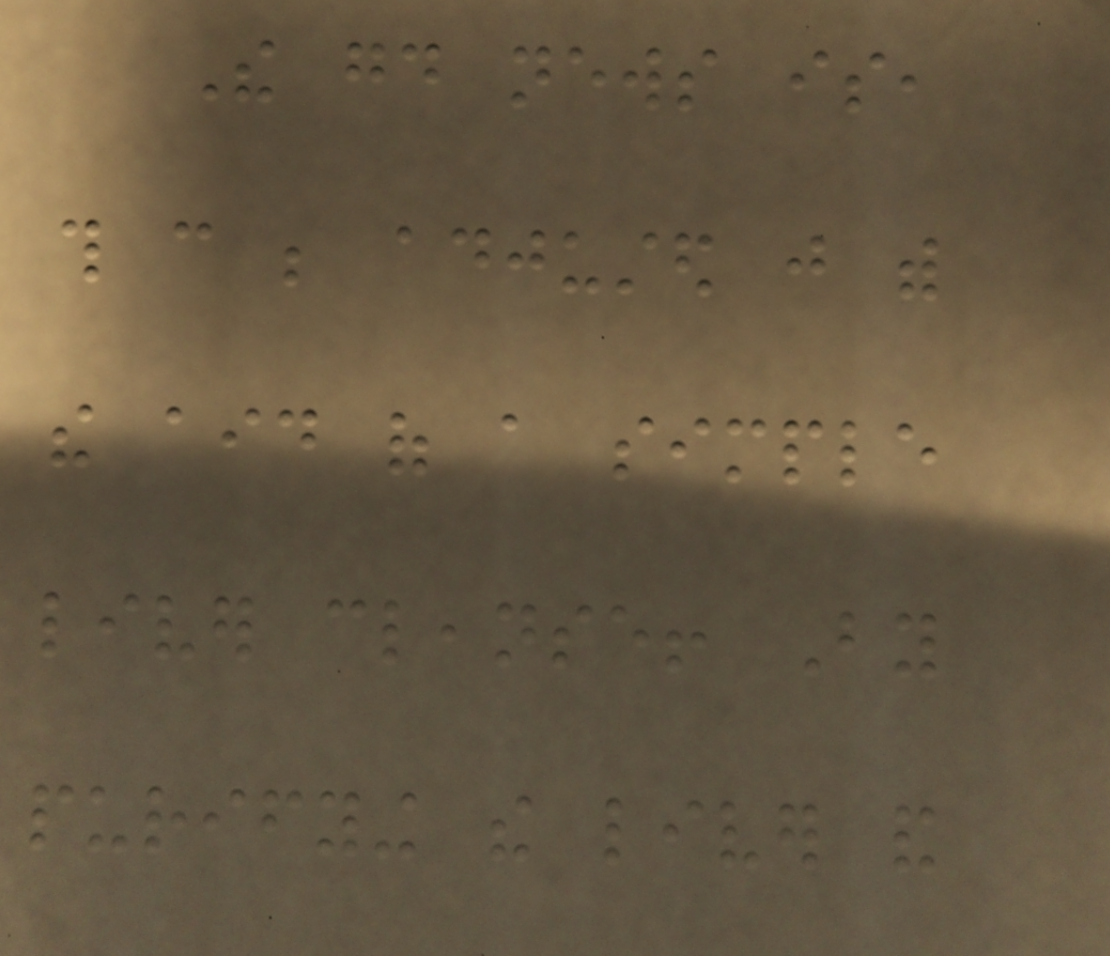The good news is,
this can be adjusted just with
the aid of a simple
liver cleanse! By
purifying the liver and
